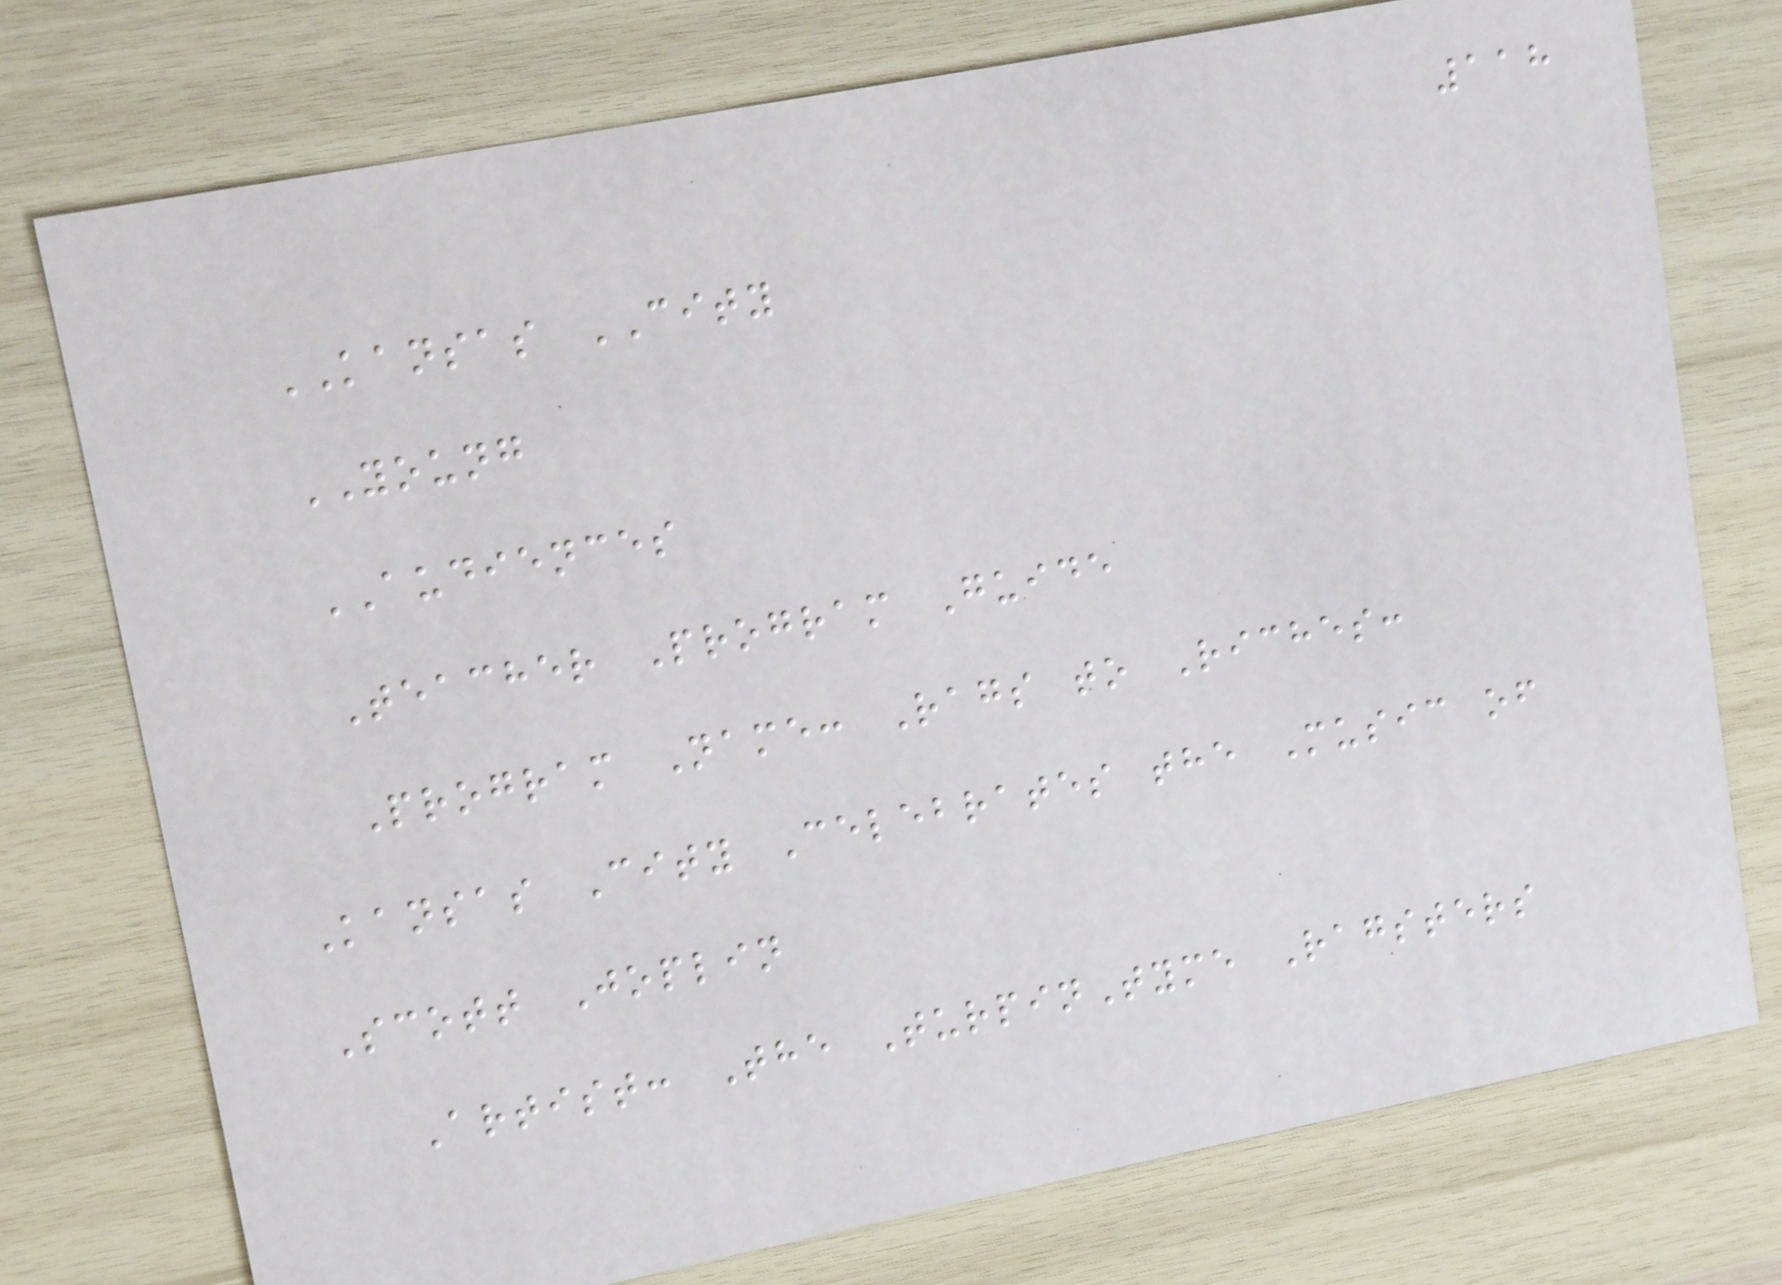118
KANSAS CITY
YOUNG
AUDIENCES
Teacher Program Guide
Program Name: Rags to Riches:
Kansas City Celebrates the Music of
Scott Joplin
Artist: The TurpinTyme Ragsters
